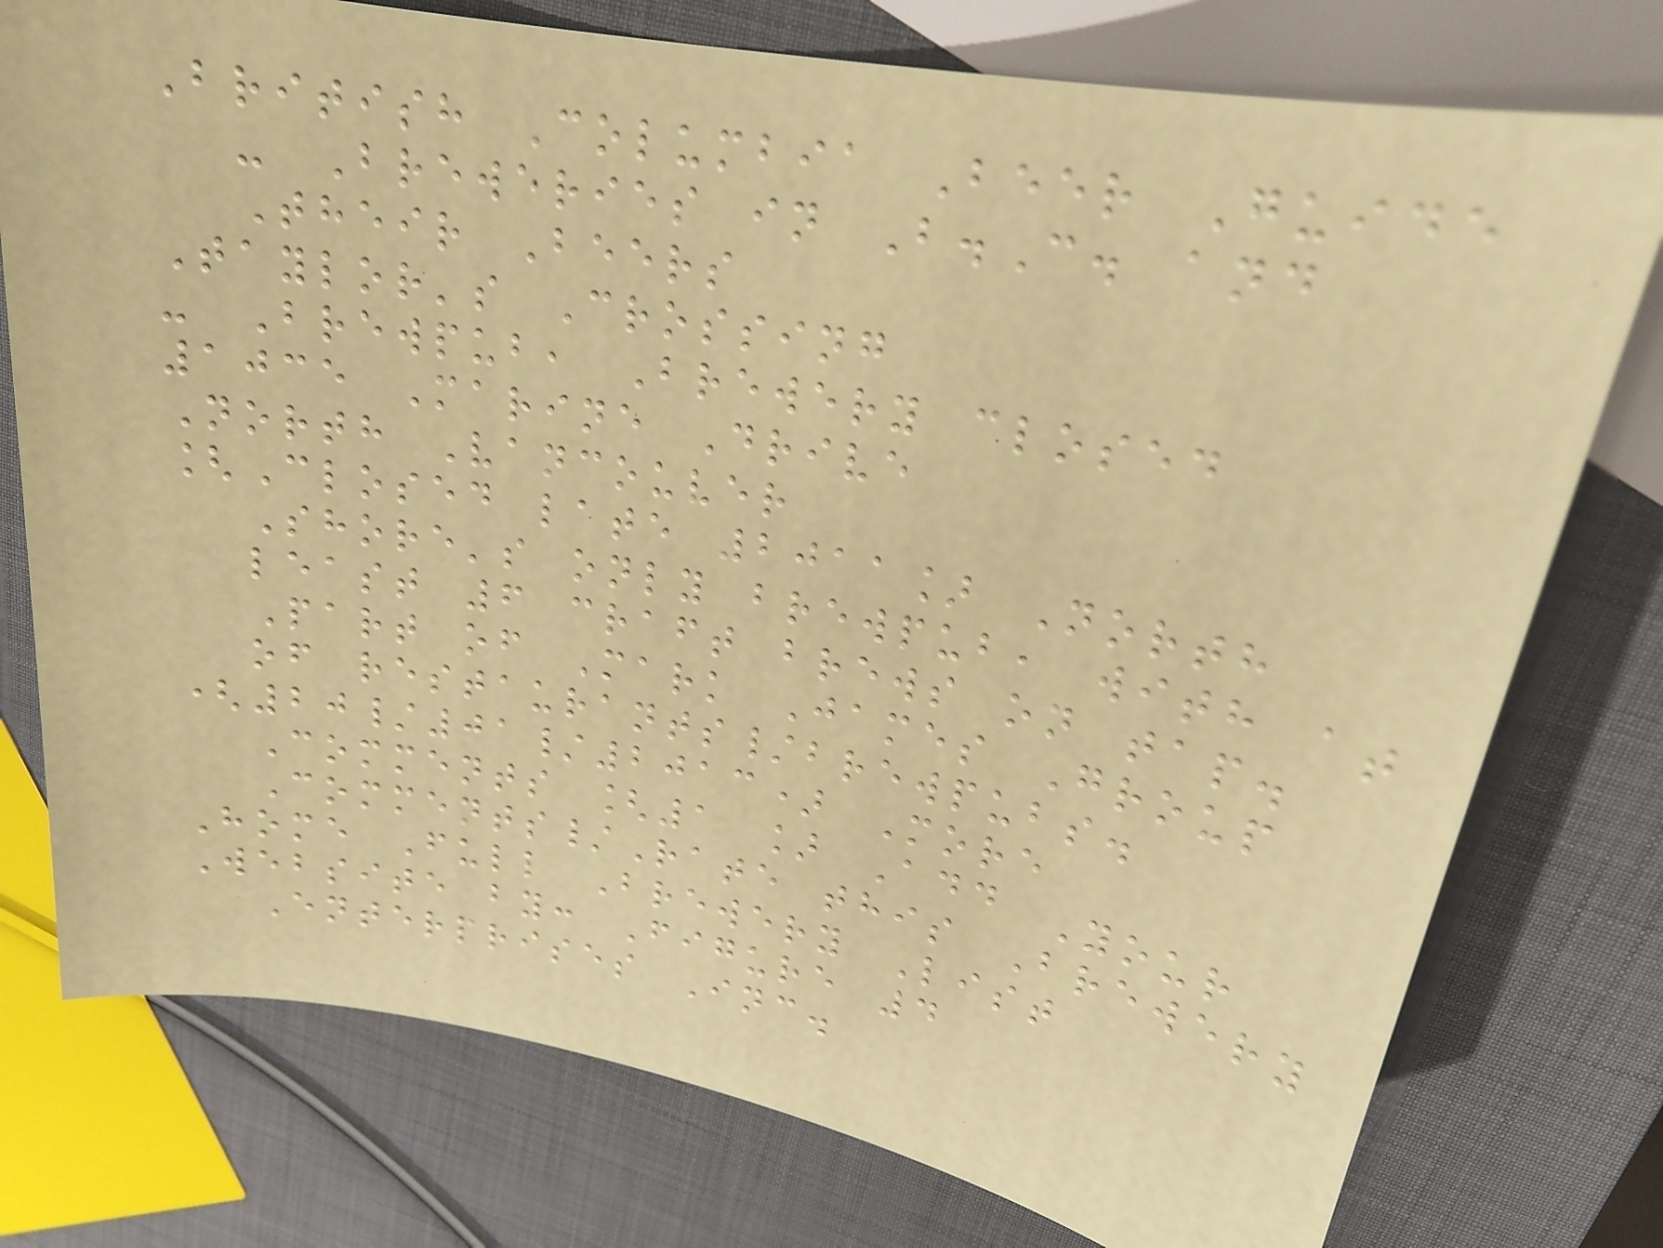British Columbia Beer Guide
- Breweries in B.C. and
Their Beers
Taylor's Crossing
- Brewpub, Brewery closed
1035 Marine Drive
North Vancouver
[Closed late 2011] North
Shore's only brewpub, with at
least 6 craft brews on tap.
Part of Mark James Group
of restaurants/brewpubs.
(20/01/2013) More
Comments [1 ] Add Your
Comments/Rate this Brewery
Home Full Brewery List
Website by: Figure 4
Enterprises Inc.
